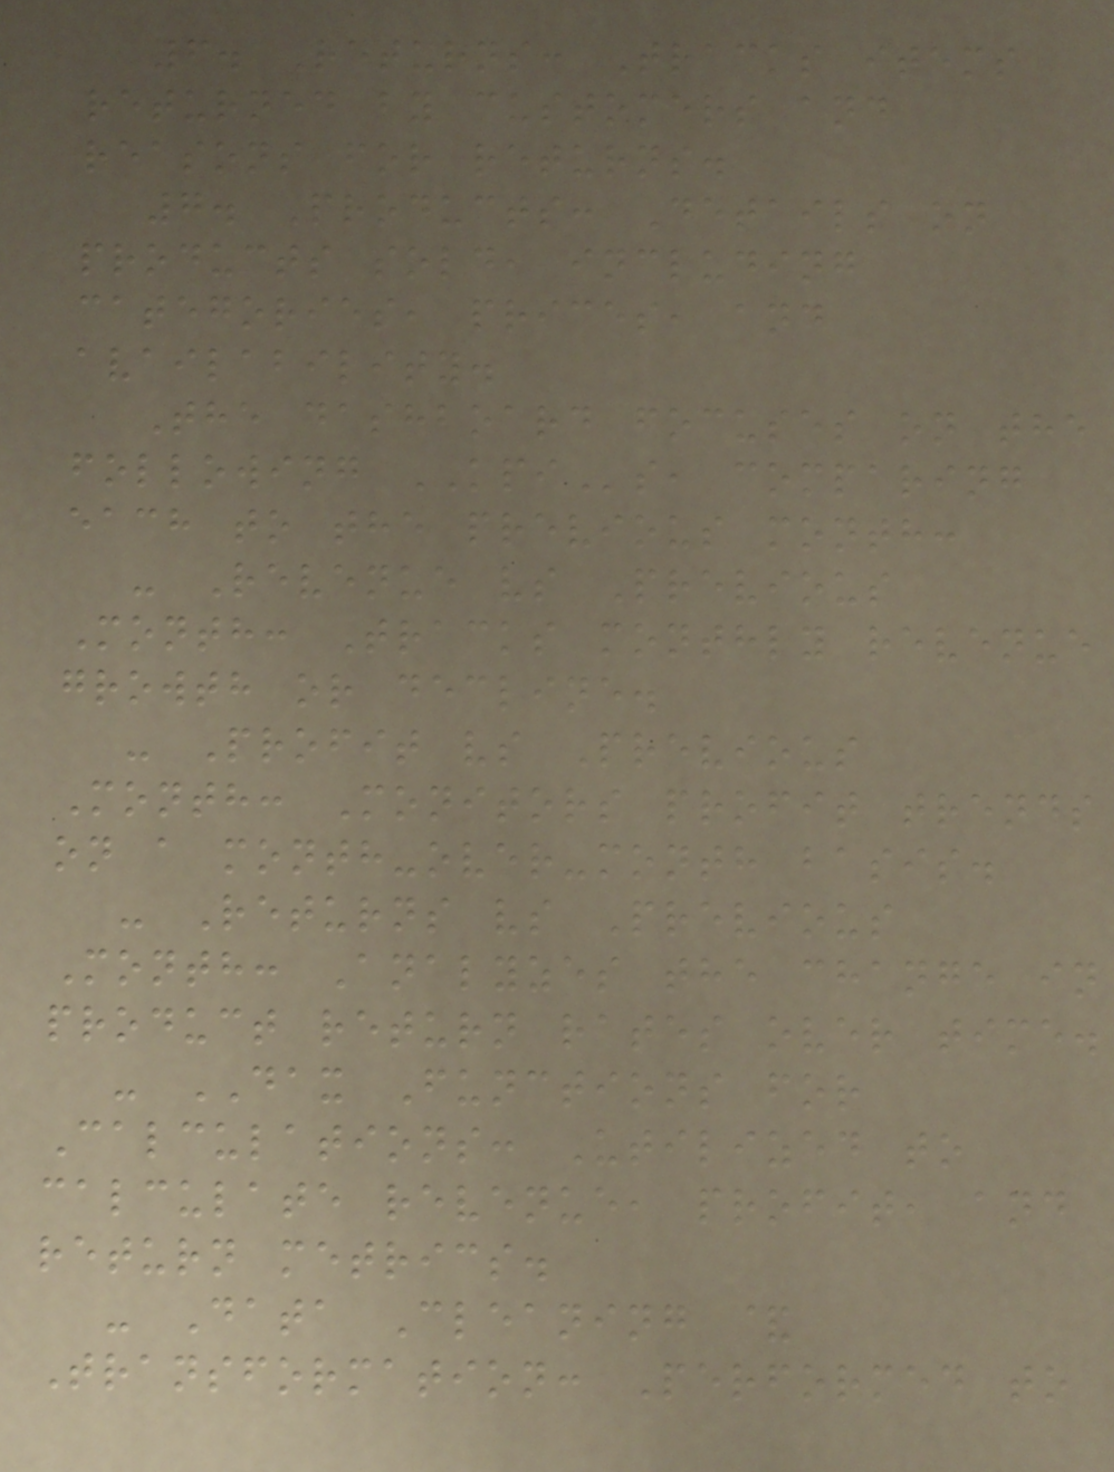6. Returns: Tracks items
returned by customers and
reasons for returns.
7. Products: Details on
products sold, including
categories, prices, and
availability.
The dashboard focuses on the
following KPIs, comparing
each to the previous month:
- Revenue vs Previous
Month: Tracks monthly revenue
growth or decline.
- Profit vs Previous
Month: Monitors profit trends
on a month-over-month basis.
- Returns vs Previous
Month: Analyzes the change in
product return rates over time.
- DAX Functions for
Calculations: Utilized to
calculate revenue, profit, and
return metrics.
- Data Cleaning &
Transformation: Performed to
